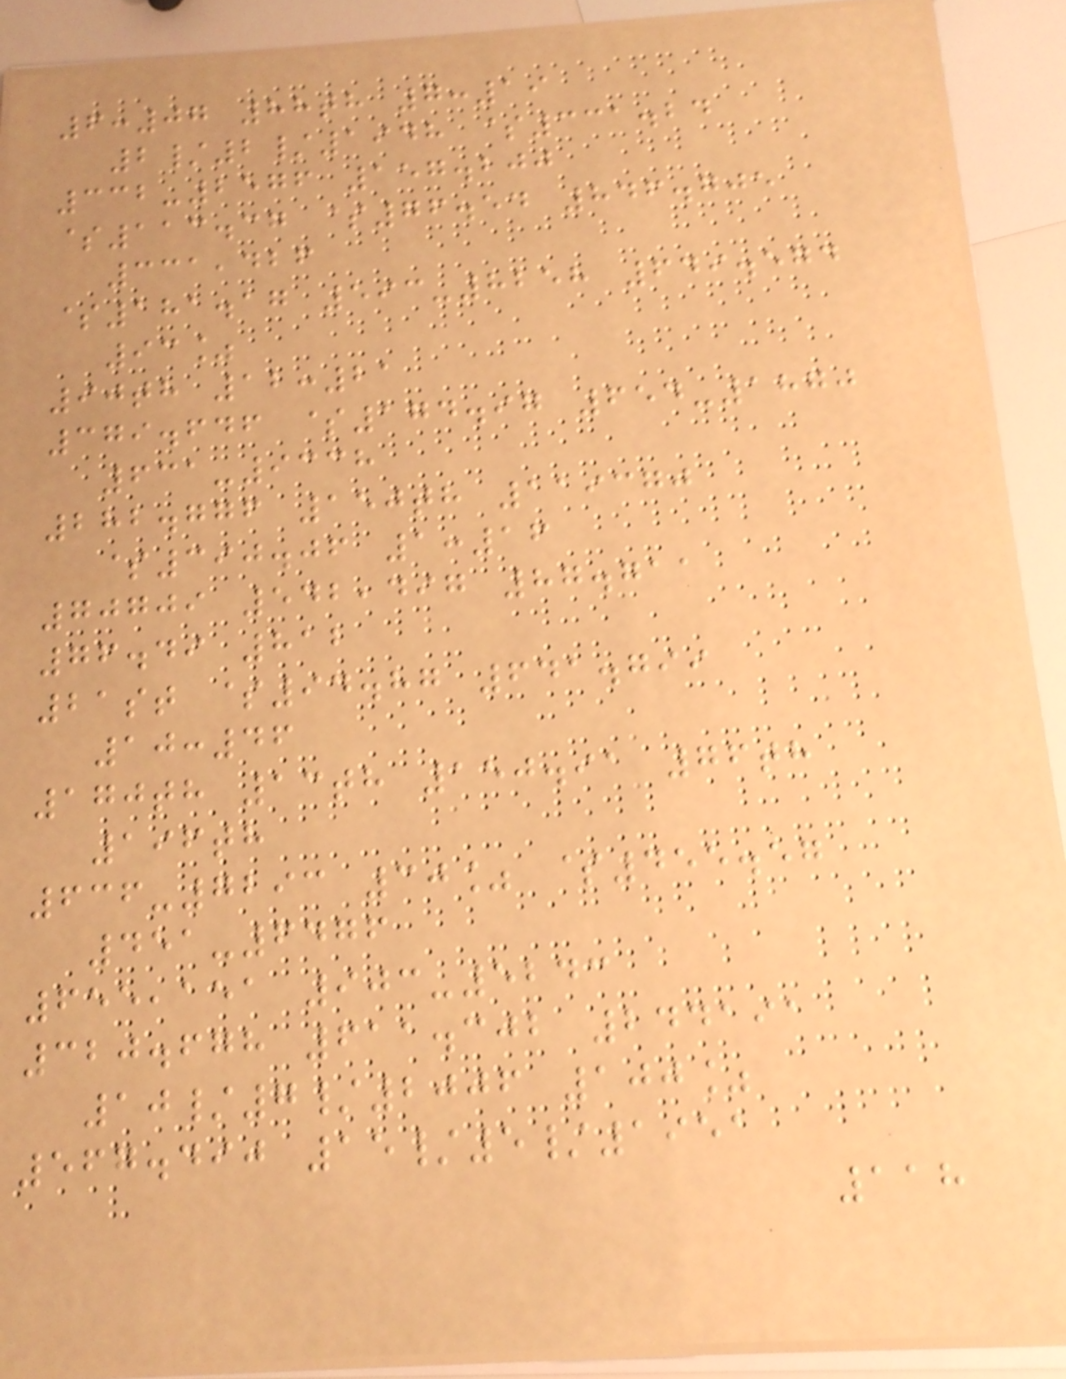6:07 88th 7:19
2/2/1948 $331.24
332-2576 157.200
$113.37 $76.54 846.705
331,426
$181.17 593-8258 649.574
93%
90th 12:21
379.646 $174.97 654-1870
631-9338
282.776 150th 119370
$390.06 1:16
70709 542,497 87.711
76.49 812
21st $94.87 641.799
10:46
170th 13th 150.91 76th
196th
636-7293 30% $455.57
451-6476
655,151 903-5243
320.678 611.302 244191
10/7/2006 100%
567.490 15/5/1951
118
